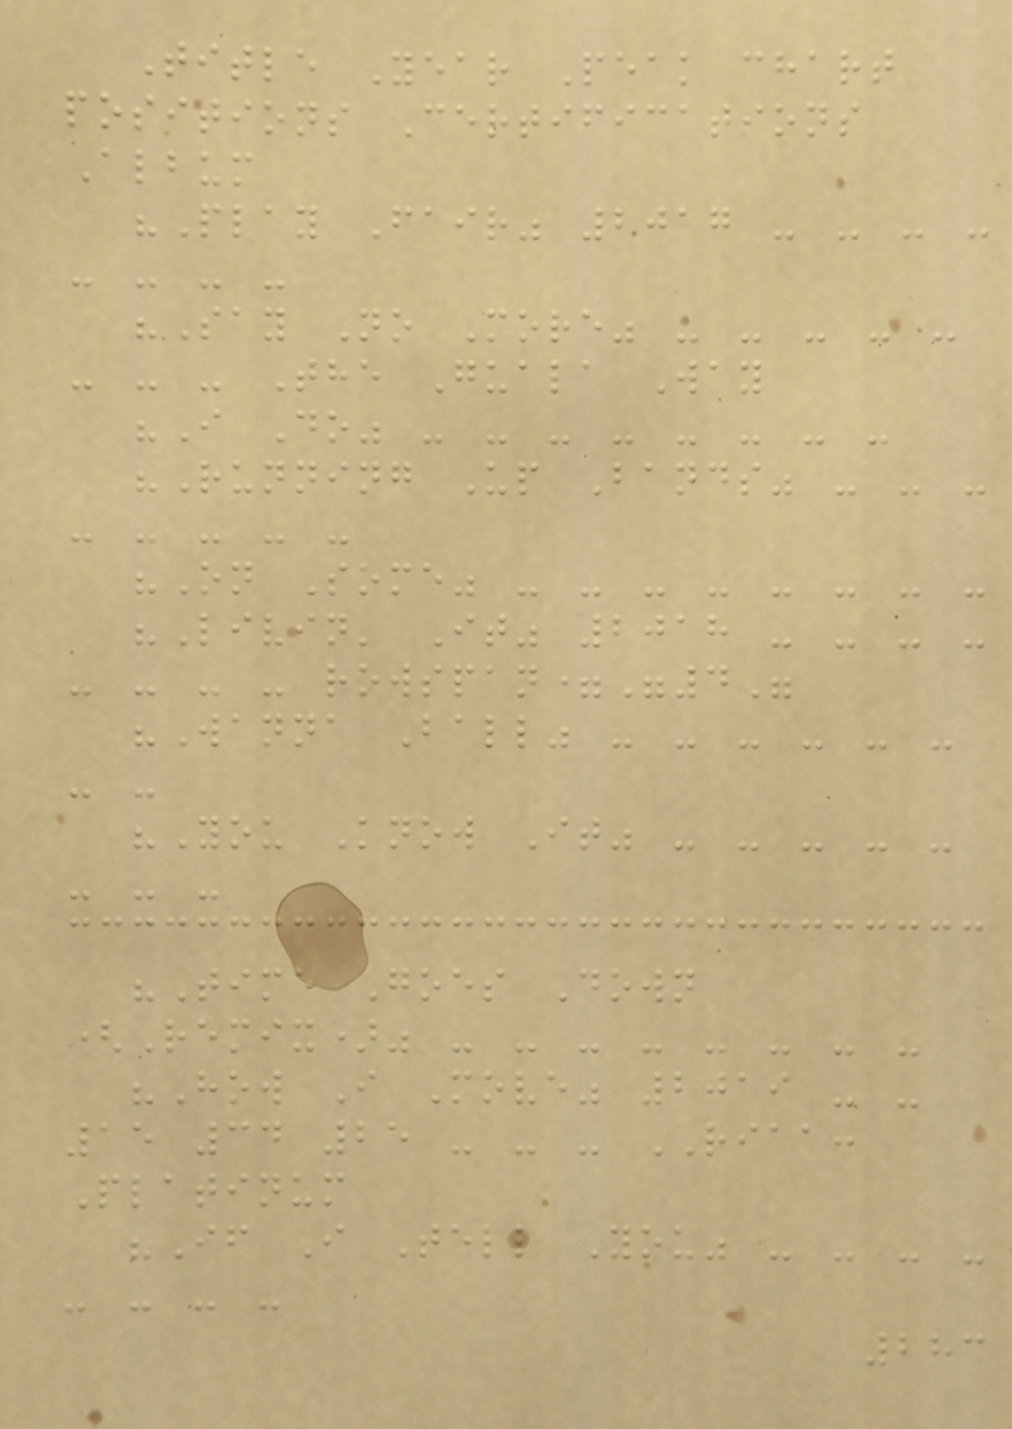Title Year Peak chart
positions Certifications
Album
"Play Fair" 2017 - - - -
- - - -
"Say No More" - - - - -
- - - The Guala Way
"I Do" - - - - - - - -
"Running Up Bands" - - -
- - - - -
"On Some" - - - - - - - -
"Livin' It" 2018 - - - -
- - - - rowspan="4"
"Wanna Ball" - - - - - -
- -
"You Know It" - - - - -
- - -
"Time Goes Down
(Remix)" - - - - - - - -
"How I Move" 2019 - -
15 34 25 - - - RIAA:
Platinum
"If I Tell You" - - - -
- - - -
283
